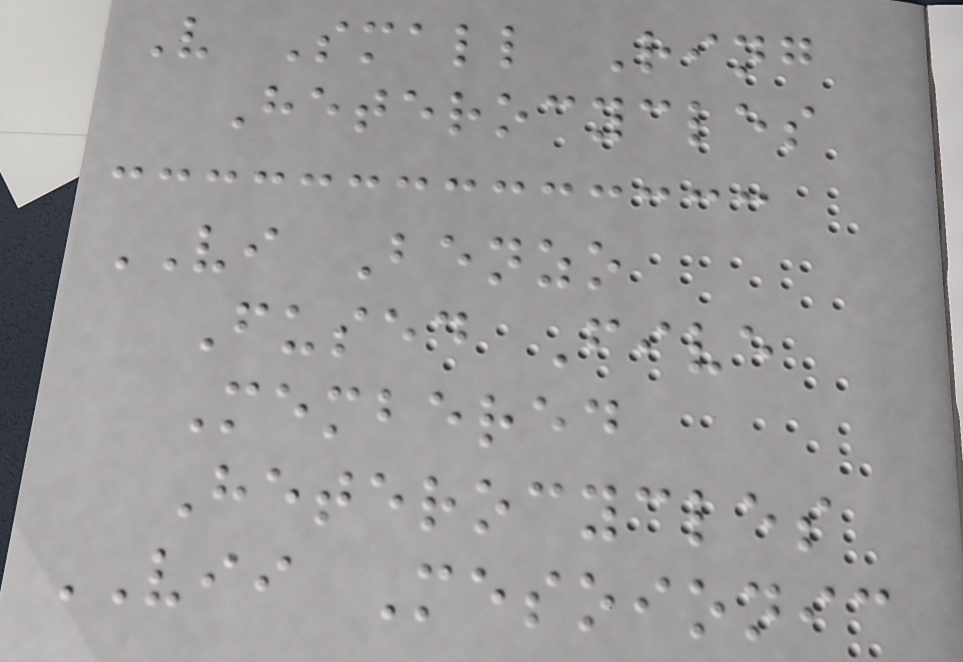V Small Ring
Heterocycles
VI Benzo
Fused Five
Membered
Heterocycles
VII Mesoionic
